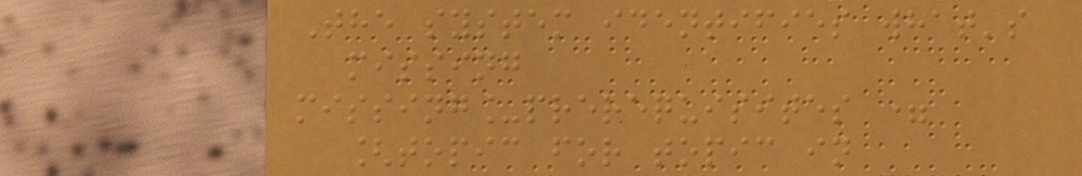The system identifies what's
missing
missing_prerequisites =
[topic for topic in
